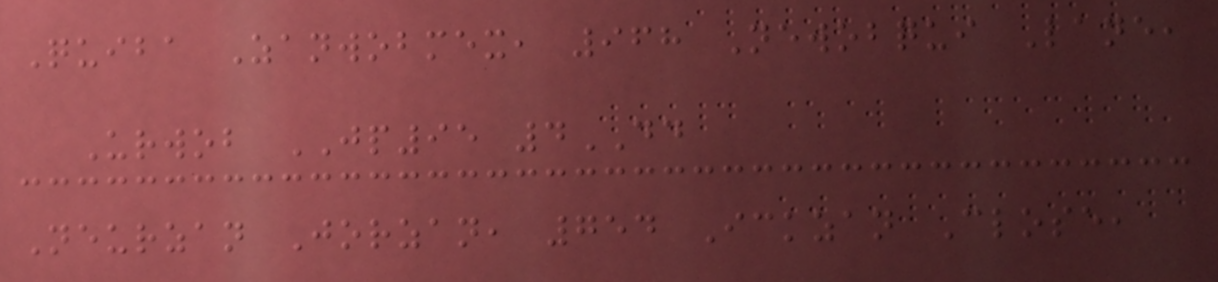Quiba Zanwobmex, 968 Newobqui Lane,
Urwob JP95 4DD
Neurzan Jorzan, 754 Ickzan Close,
